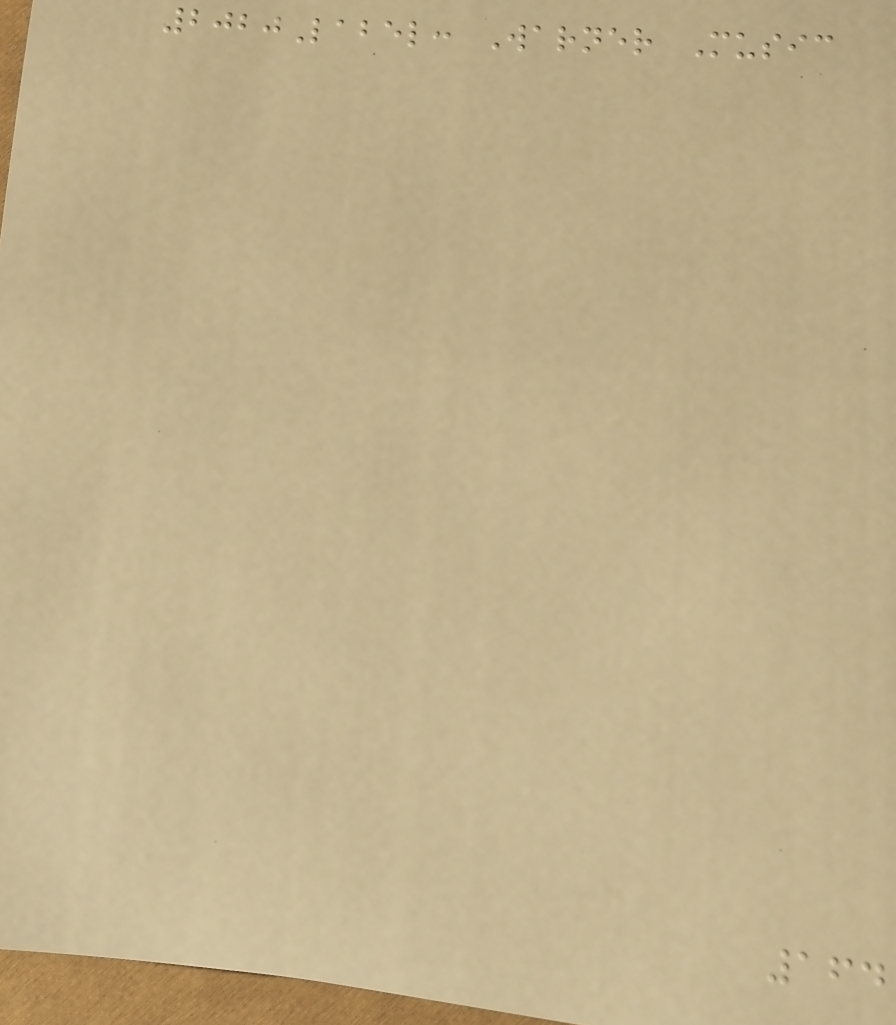2020Label: Warner Music
164
